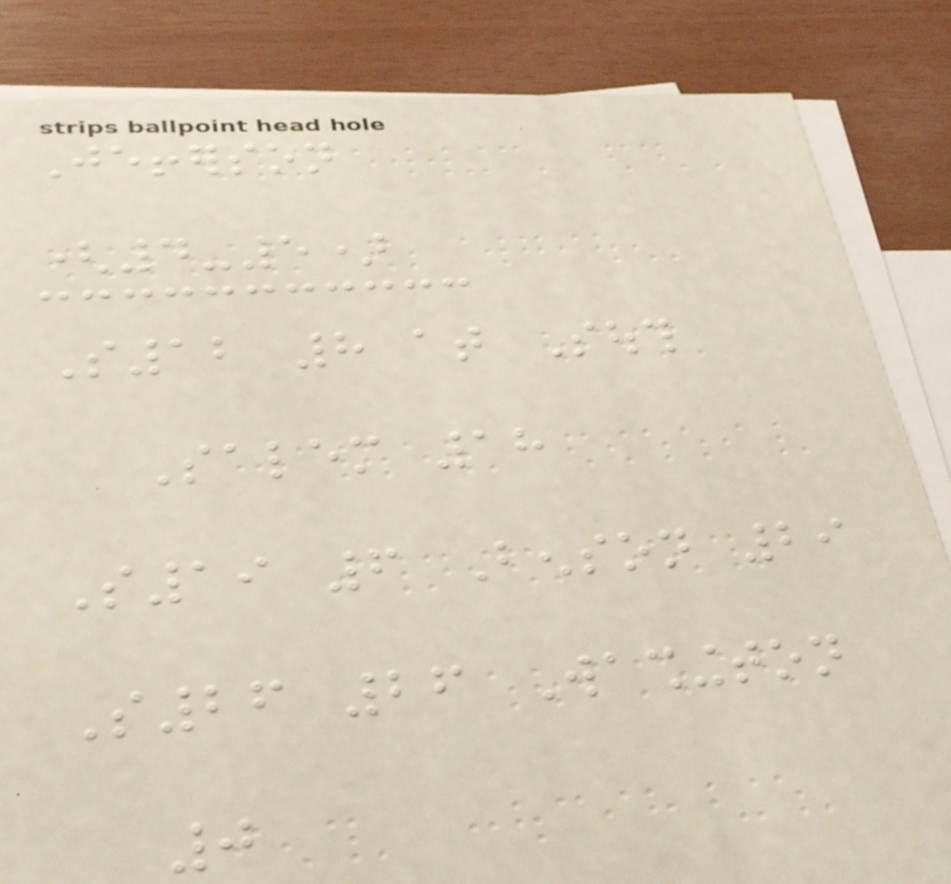Jefferson
(4-5)
S12 8 at South
Salem 18
S19 6 Benson 29
S26 26 Washington
0
